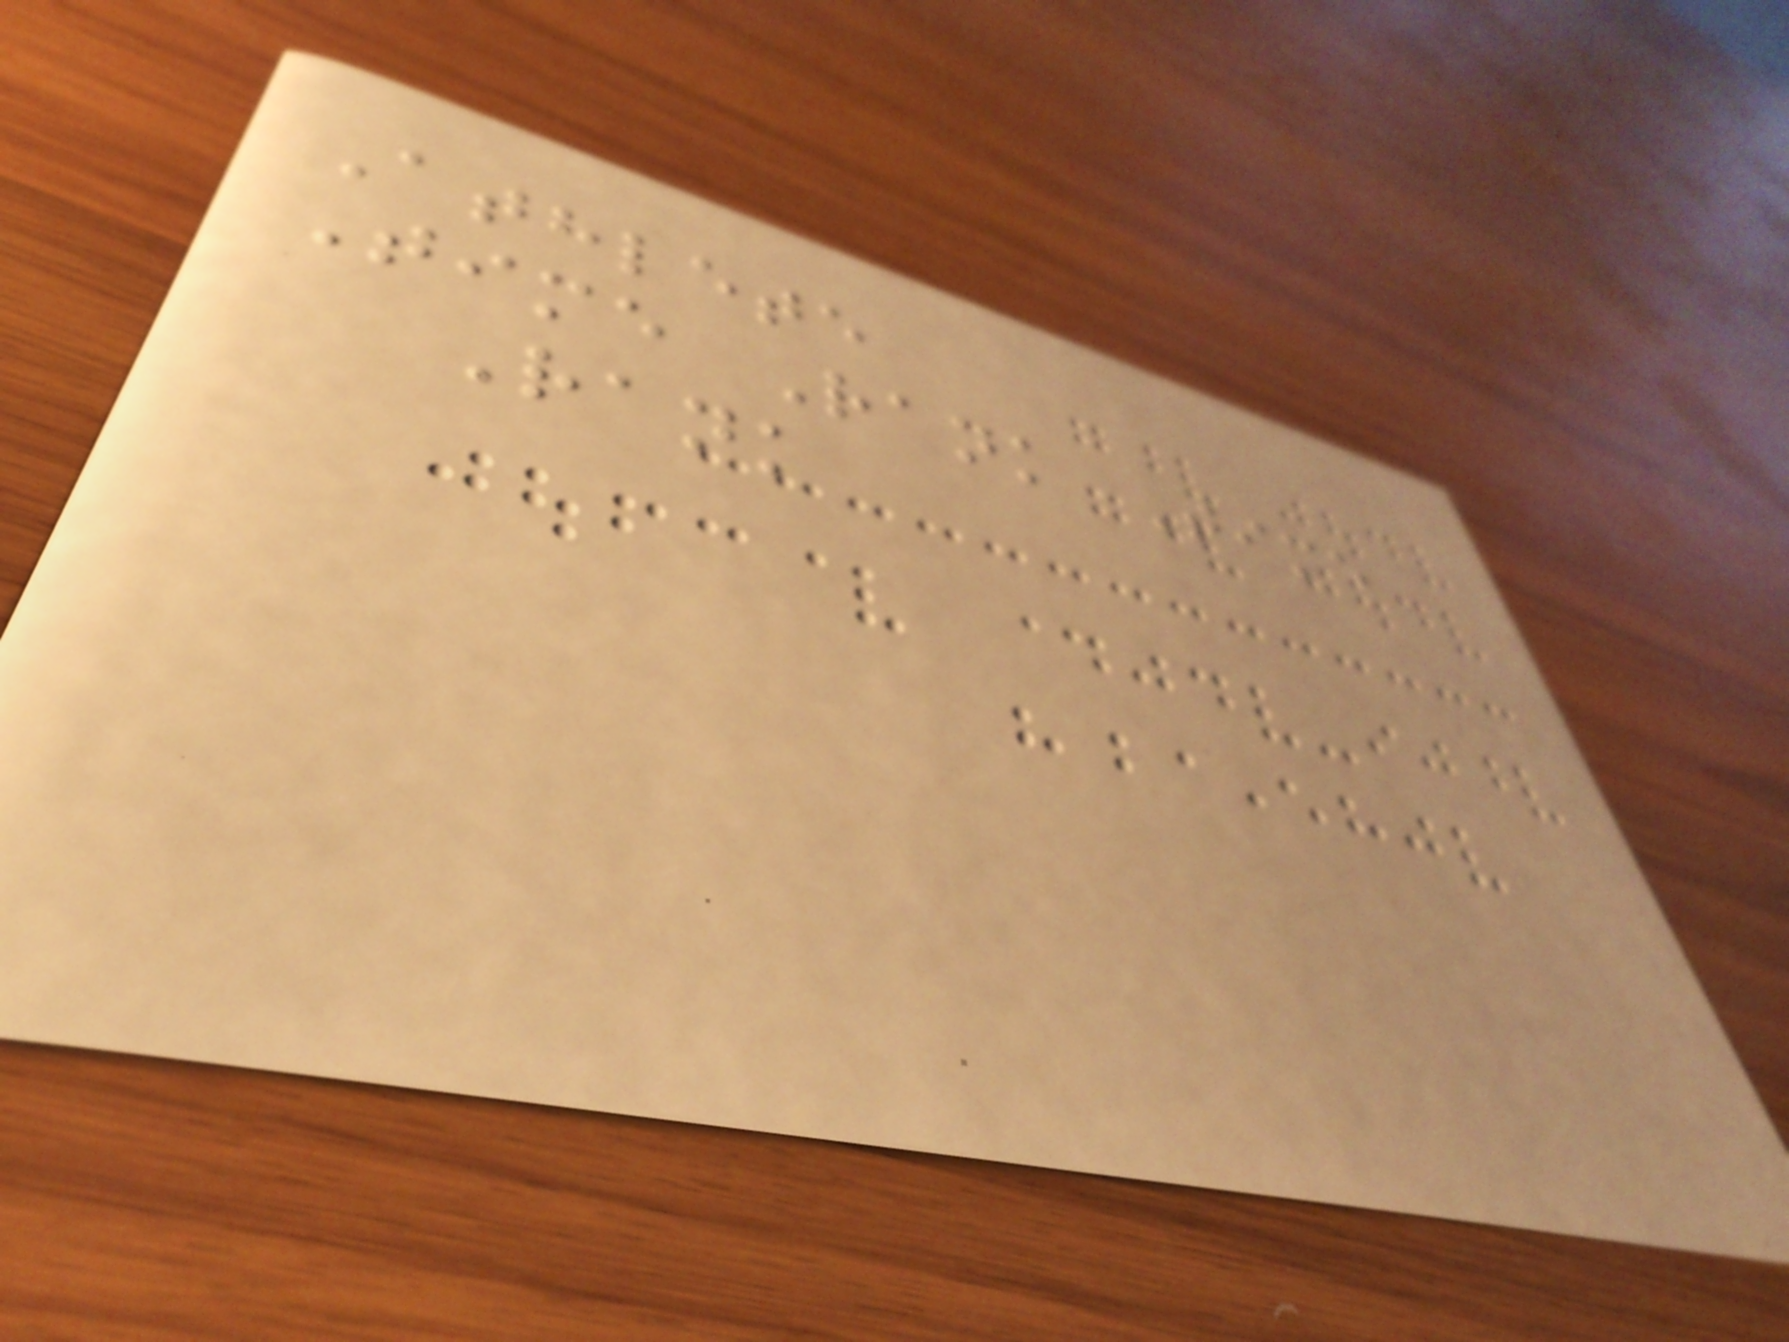Athlete
Time Rank Time
Rank
